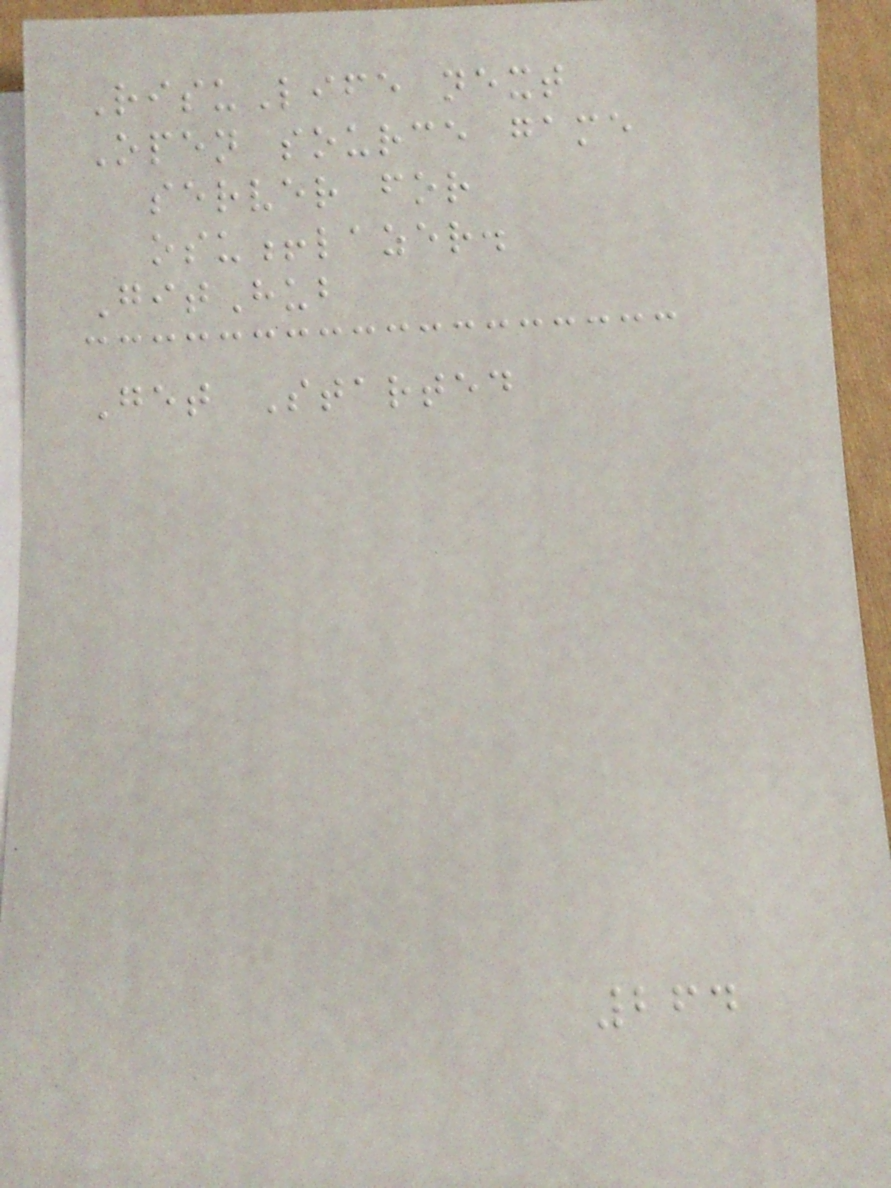RisuLife next
Open source game
server for
osu!lazer.
GitHub
Get Started
264
